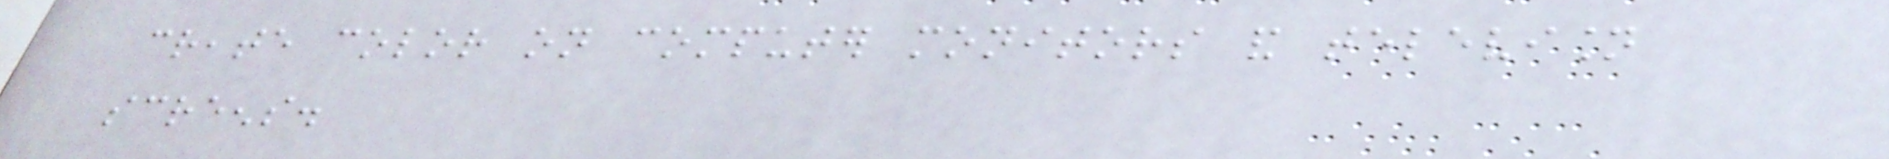create color on computer monitors and television
screens.
